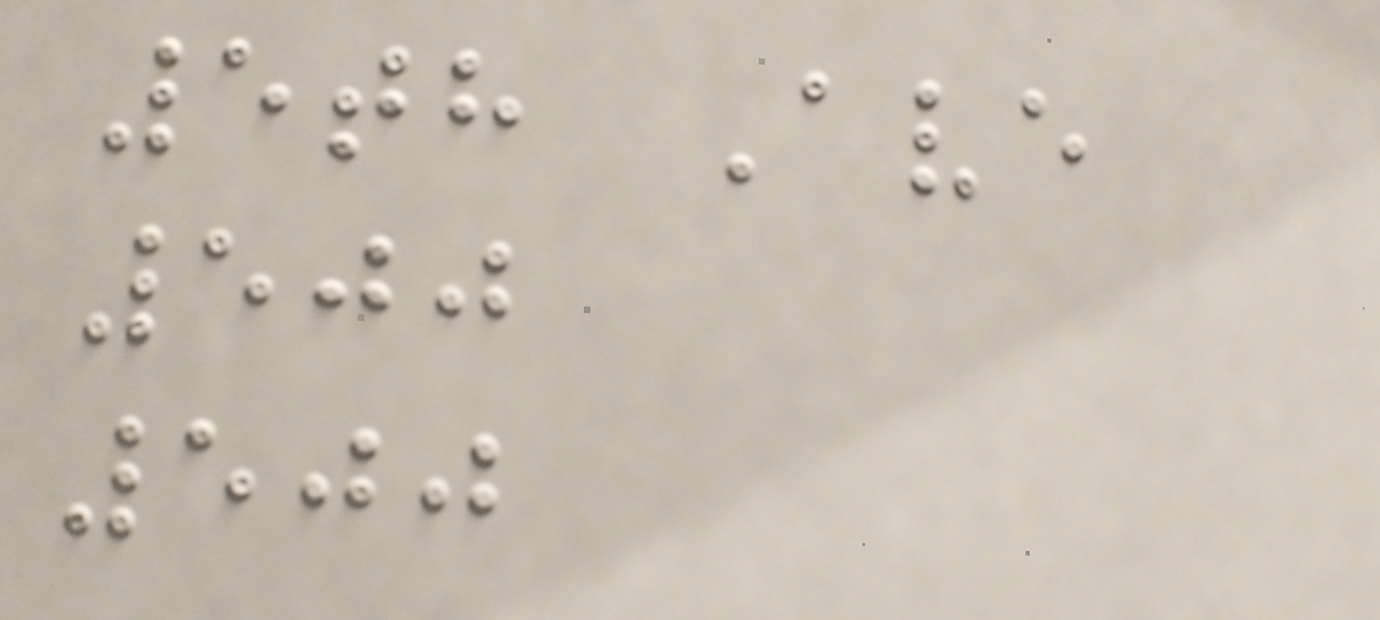5th Ave
500
500
